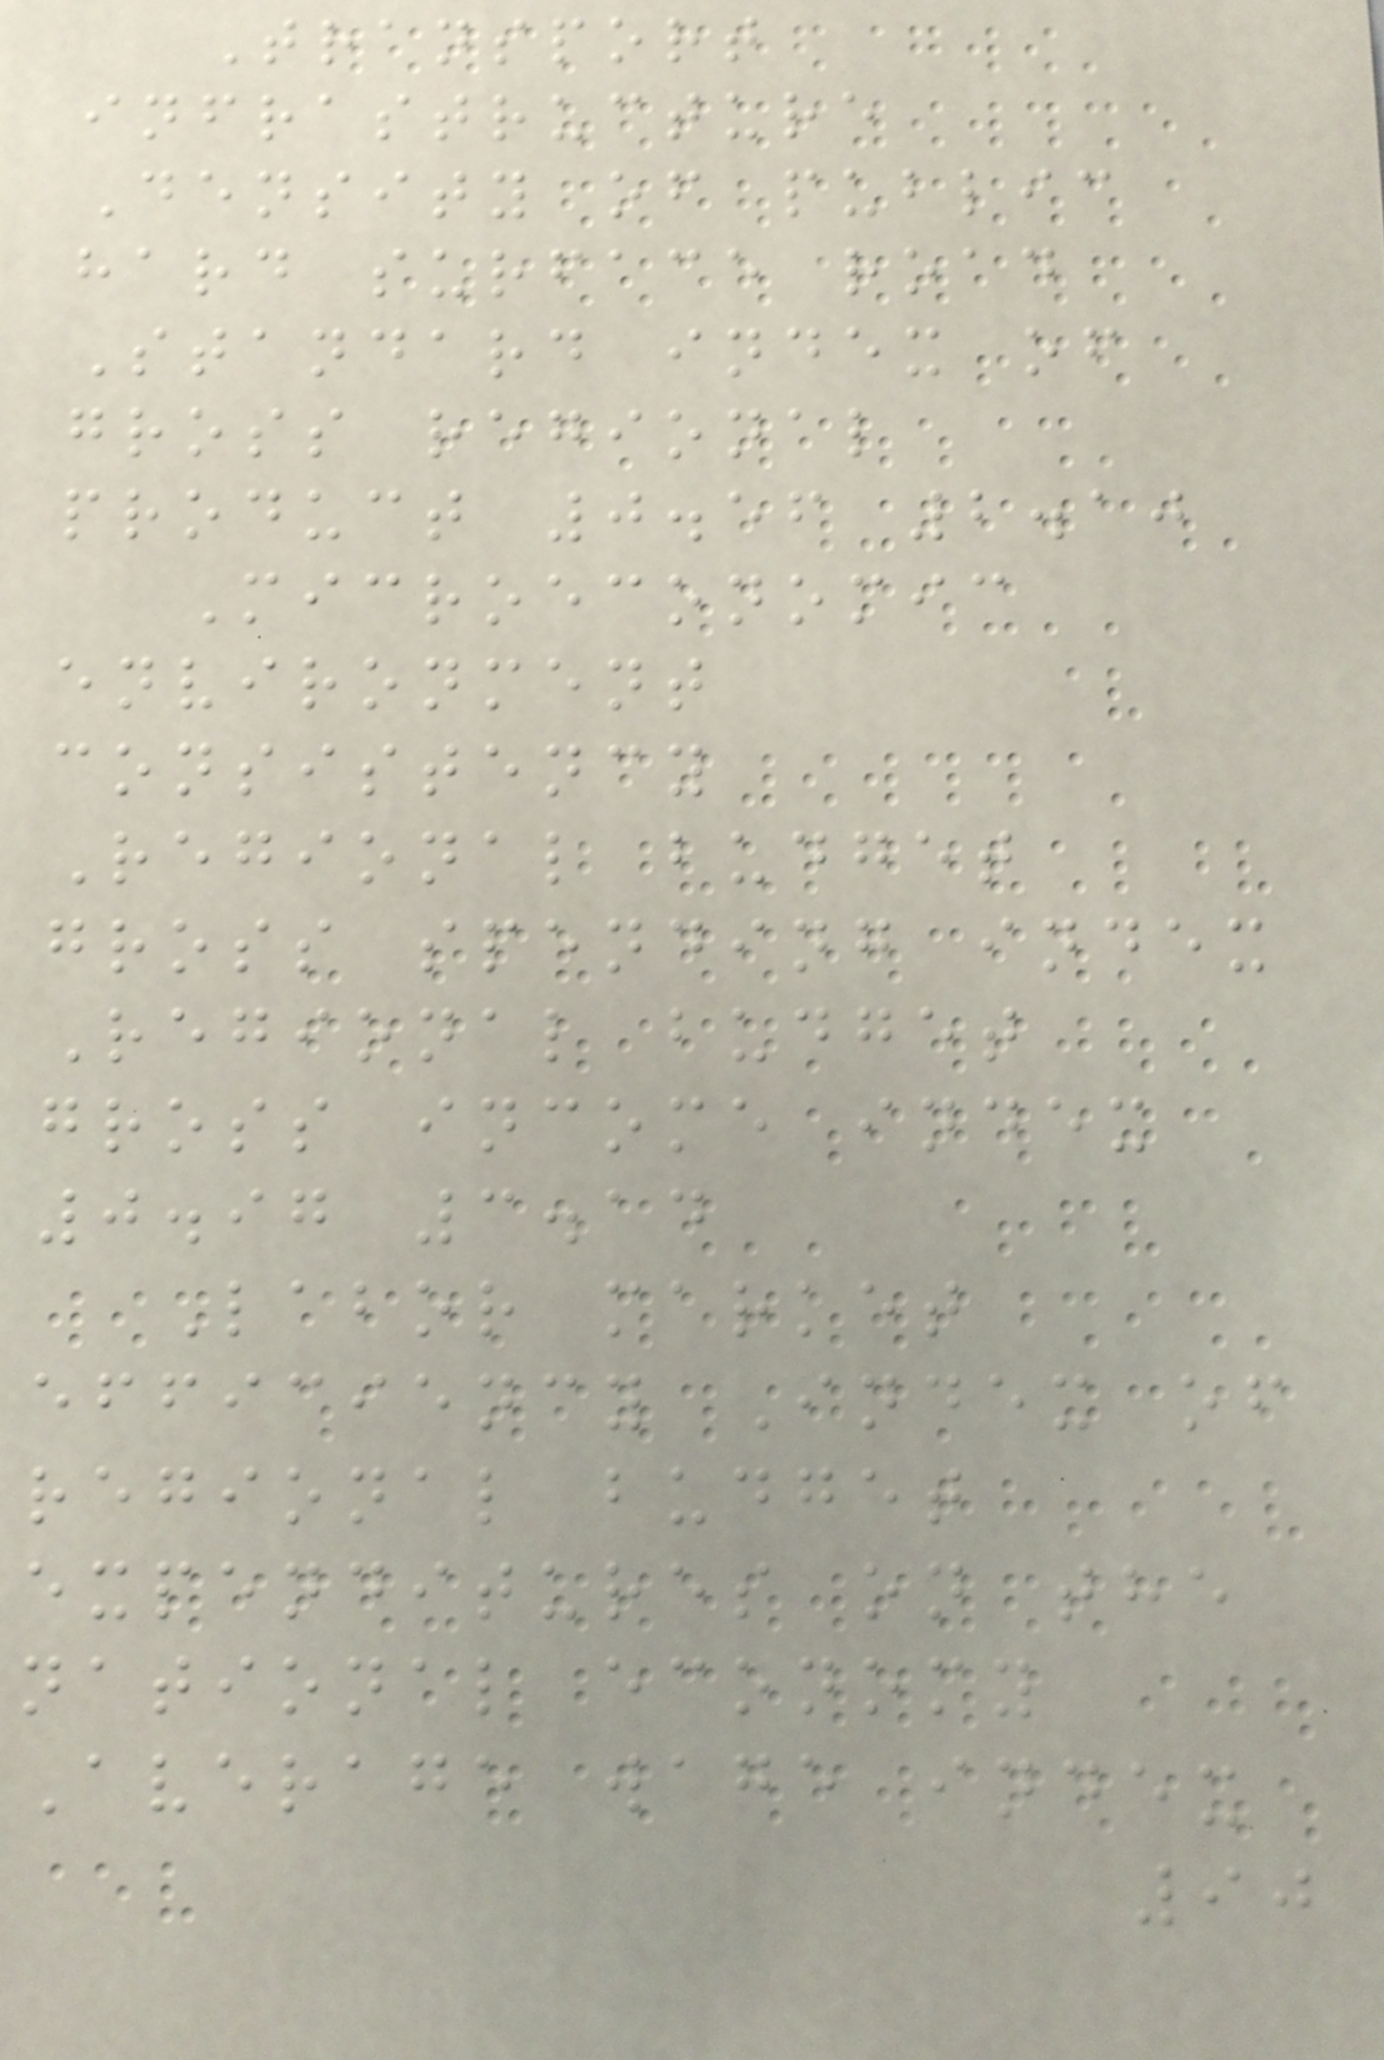Transport
infrastructure
Density of public
hard surface road
Standard index of
gross regional
product 0.56 2.10
Microeconomic
environment
consistency
Regional budget
gross spending index
Regional budget
gross income index
0.97 3.14
Labor market
efficiency Index of
regional budget
expenditures on the
national economy
Average wage index
90
